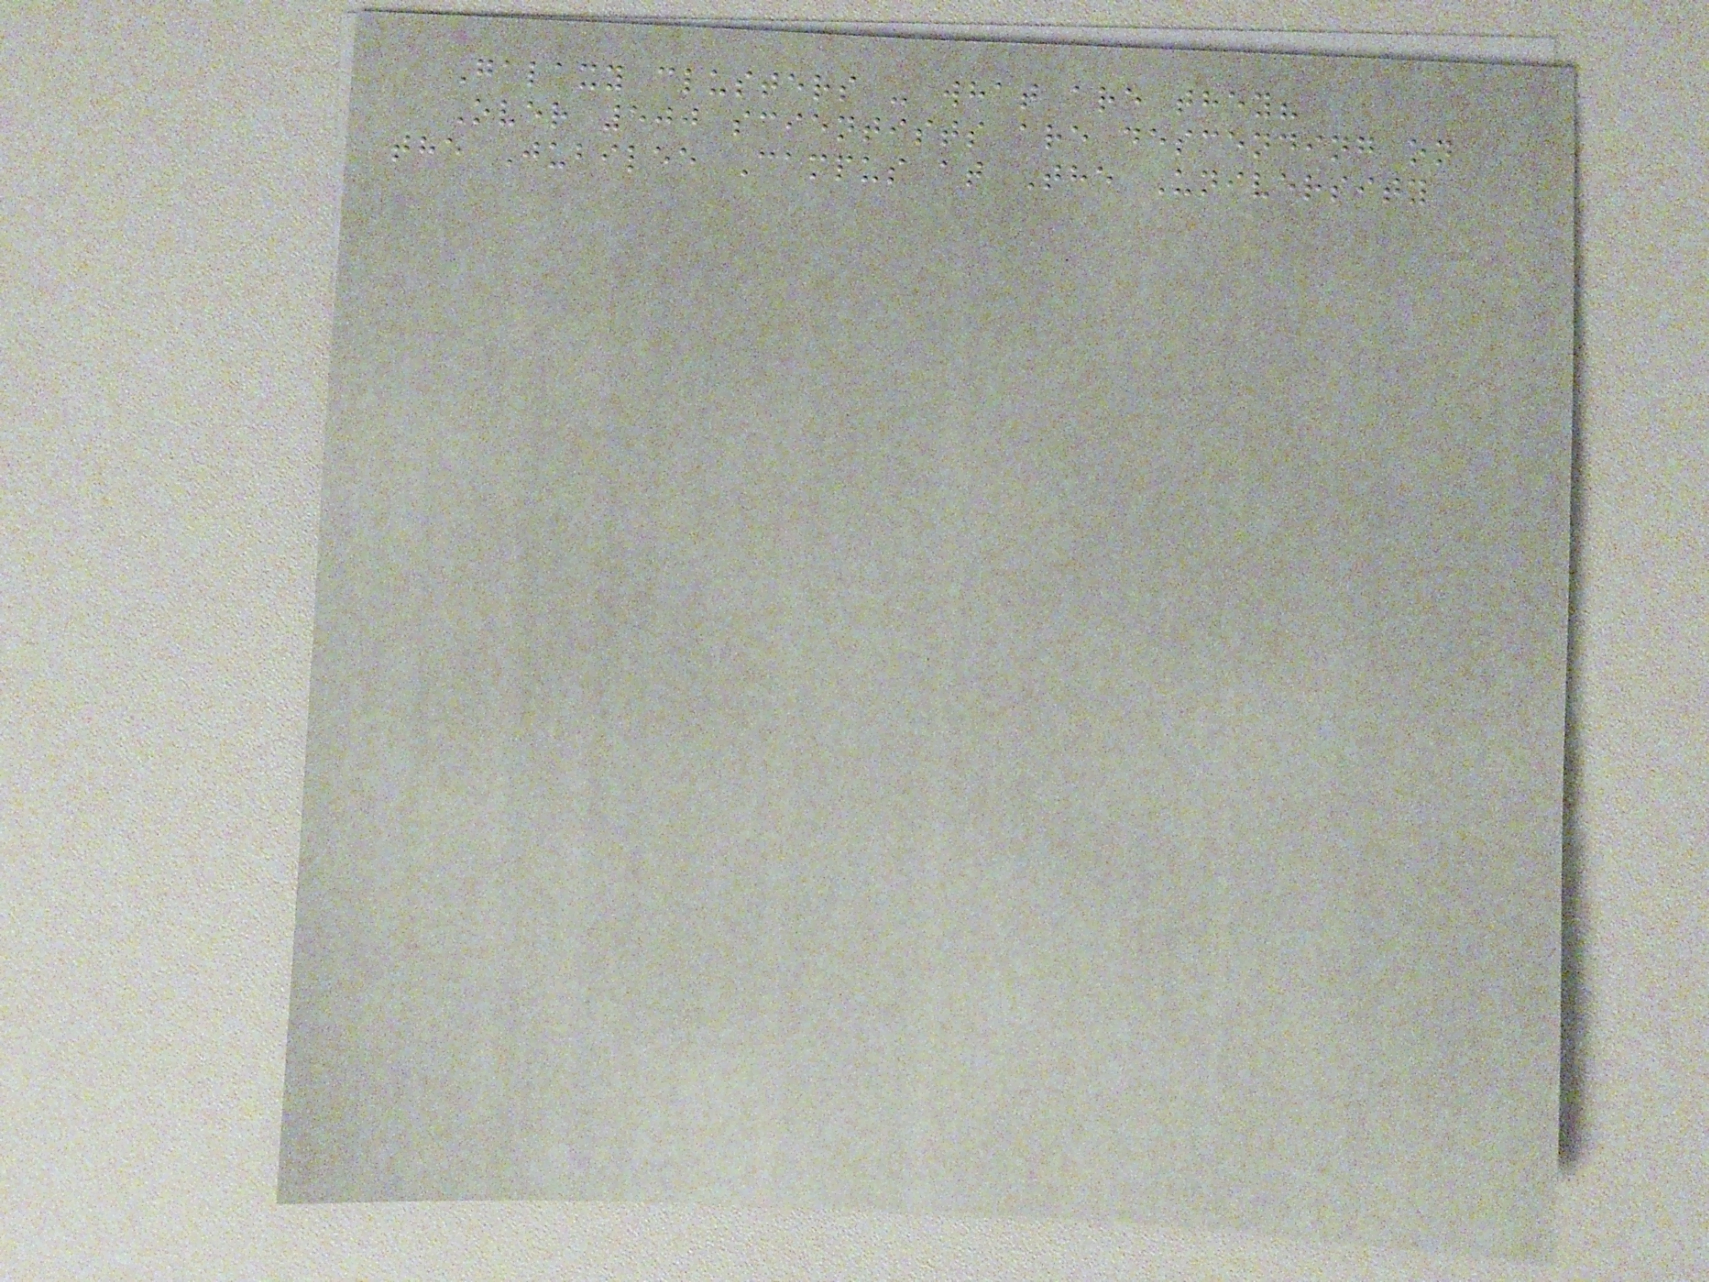Galaxy clusters - what are they?
Over 500 scientists are descending on
the Jubilee Campus at The University
